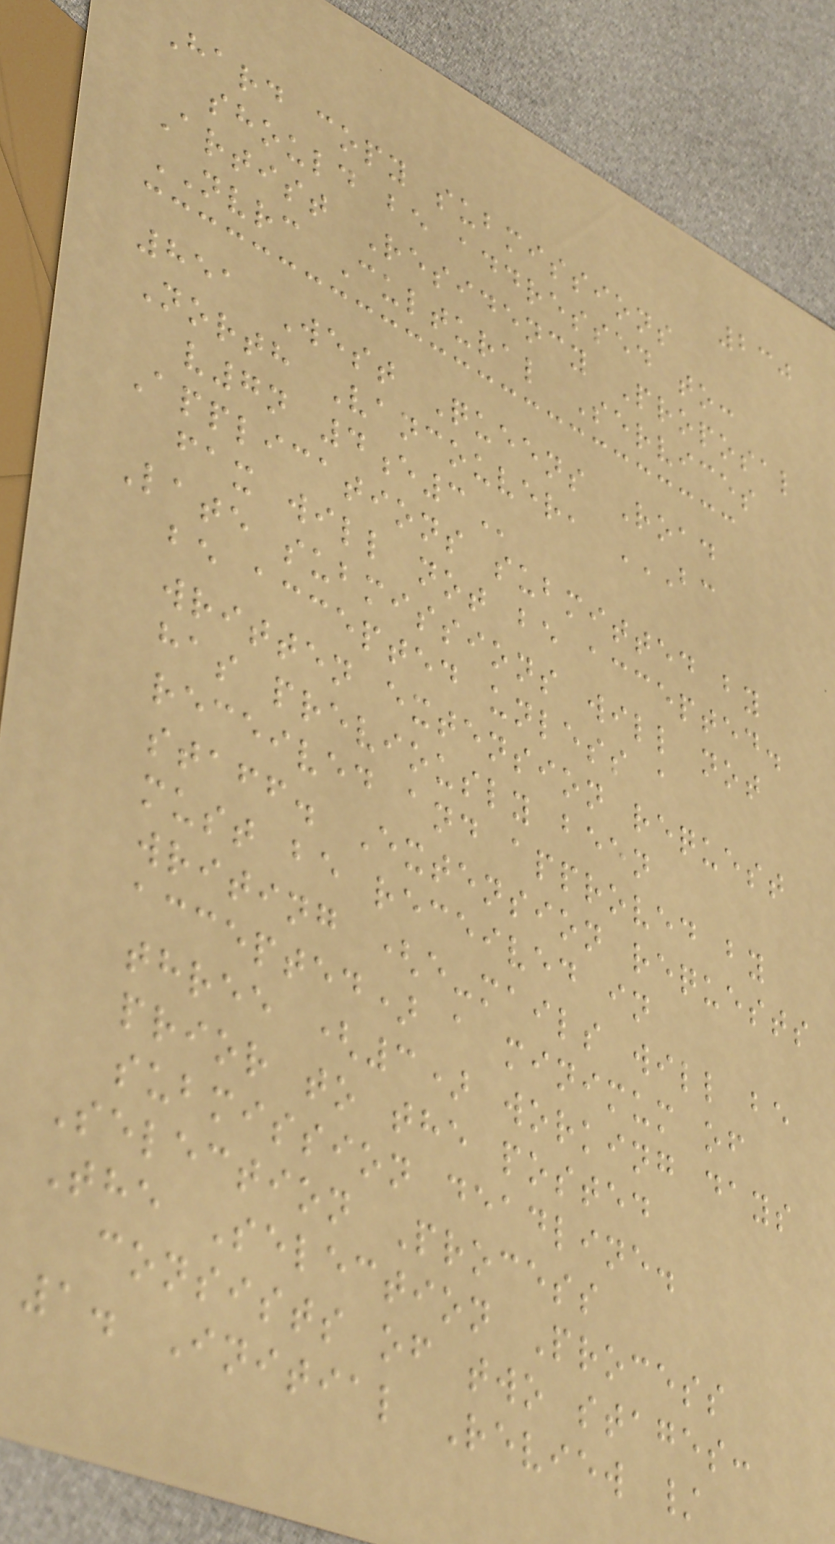230
Hard copy submissions
should be addressed to:
Artist Residency Proposal
NVRC Cultural Services
851 West Queens Road
North Vancouver, BC
V7N 4E3
Applications submitted by
fax will not be accepted.
Late submissions will not
be accepted unless a
written extension request
has previously been
received and approved by
staff. Extension requests
must be received in
writing (e-mails will be
accepted) a minimum of
three (3) working days
prior to the posted
submission deadline.
Selection Process
The Selection Process
consists of two stages:
1. Initial Review /
